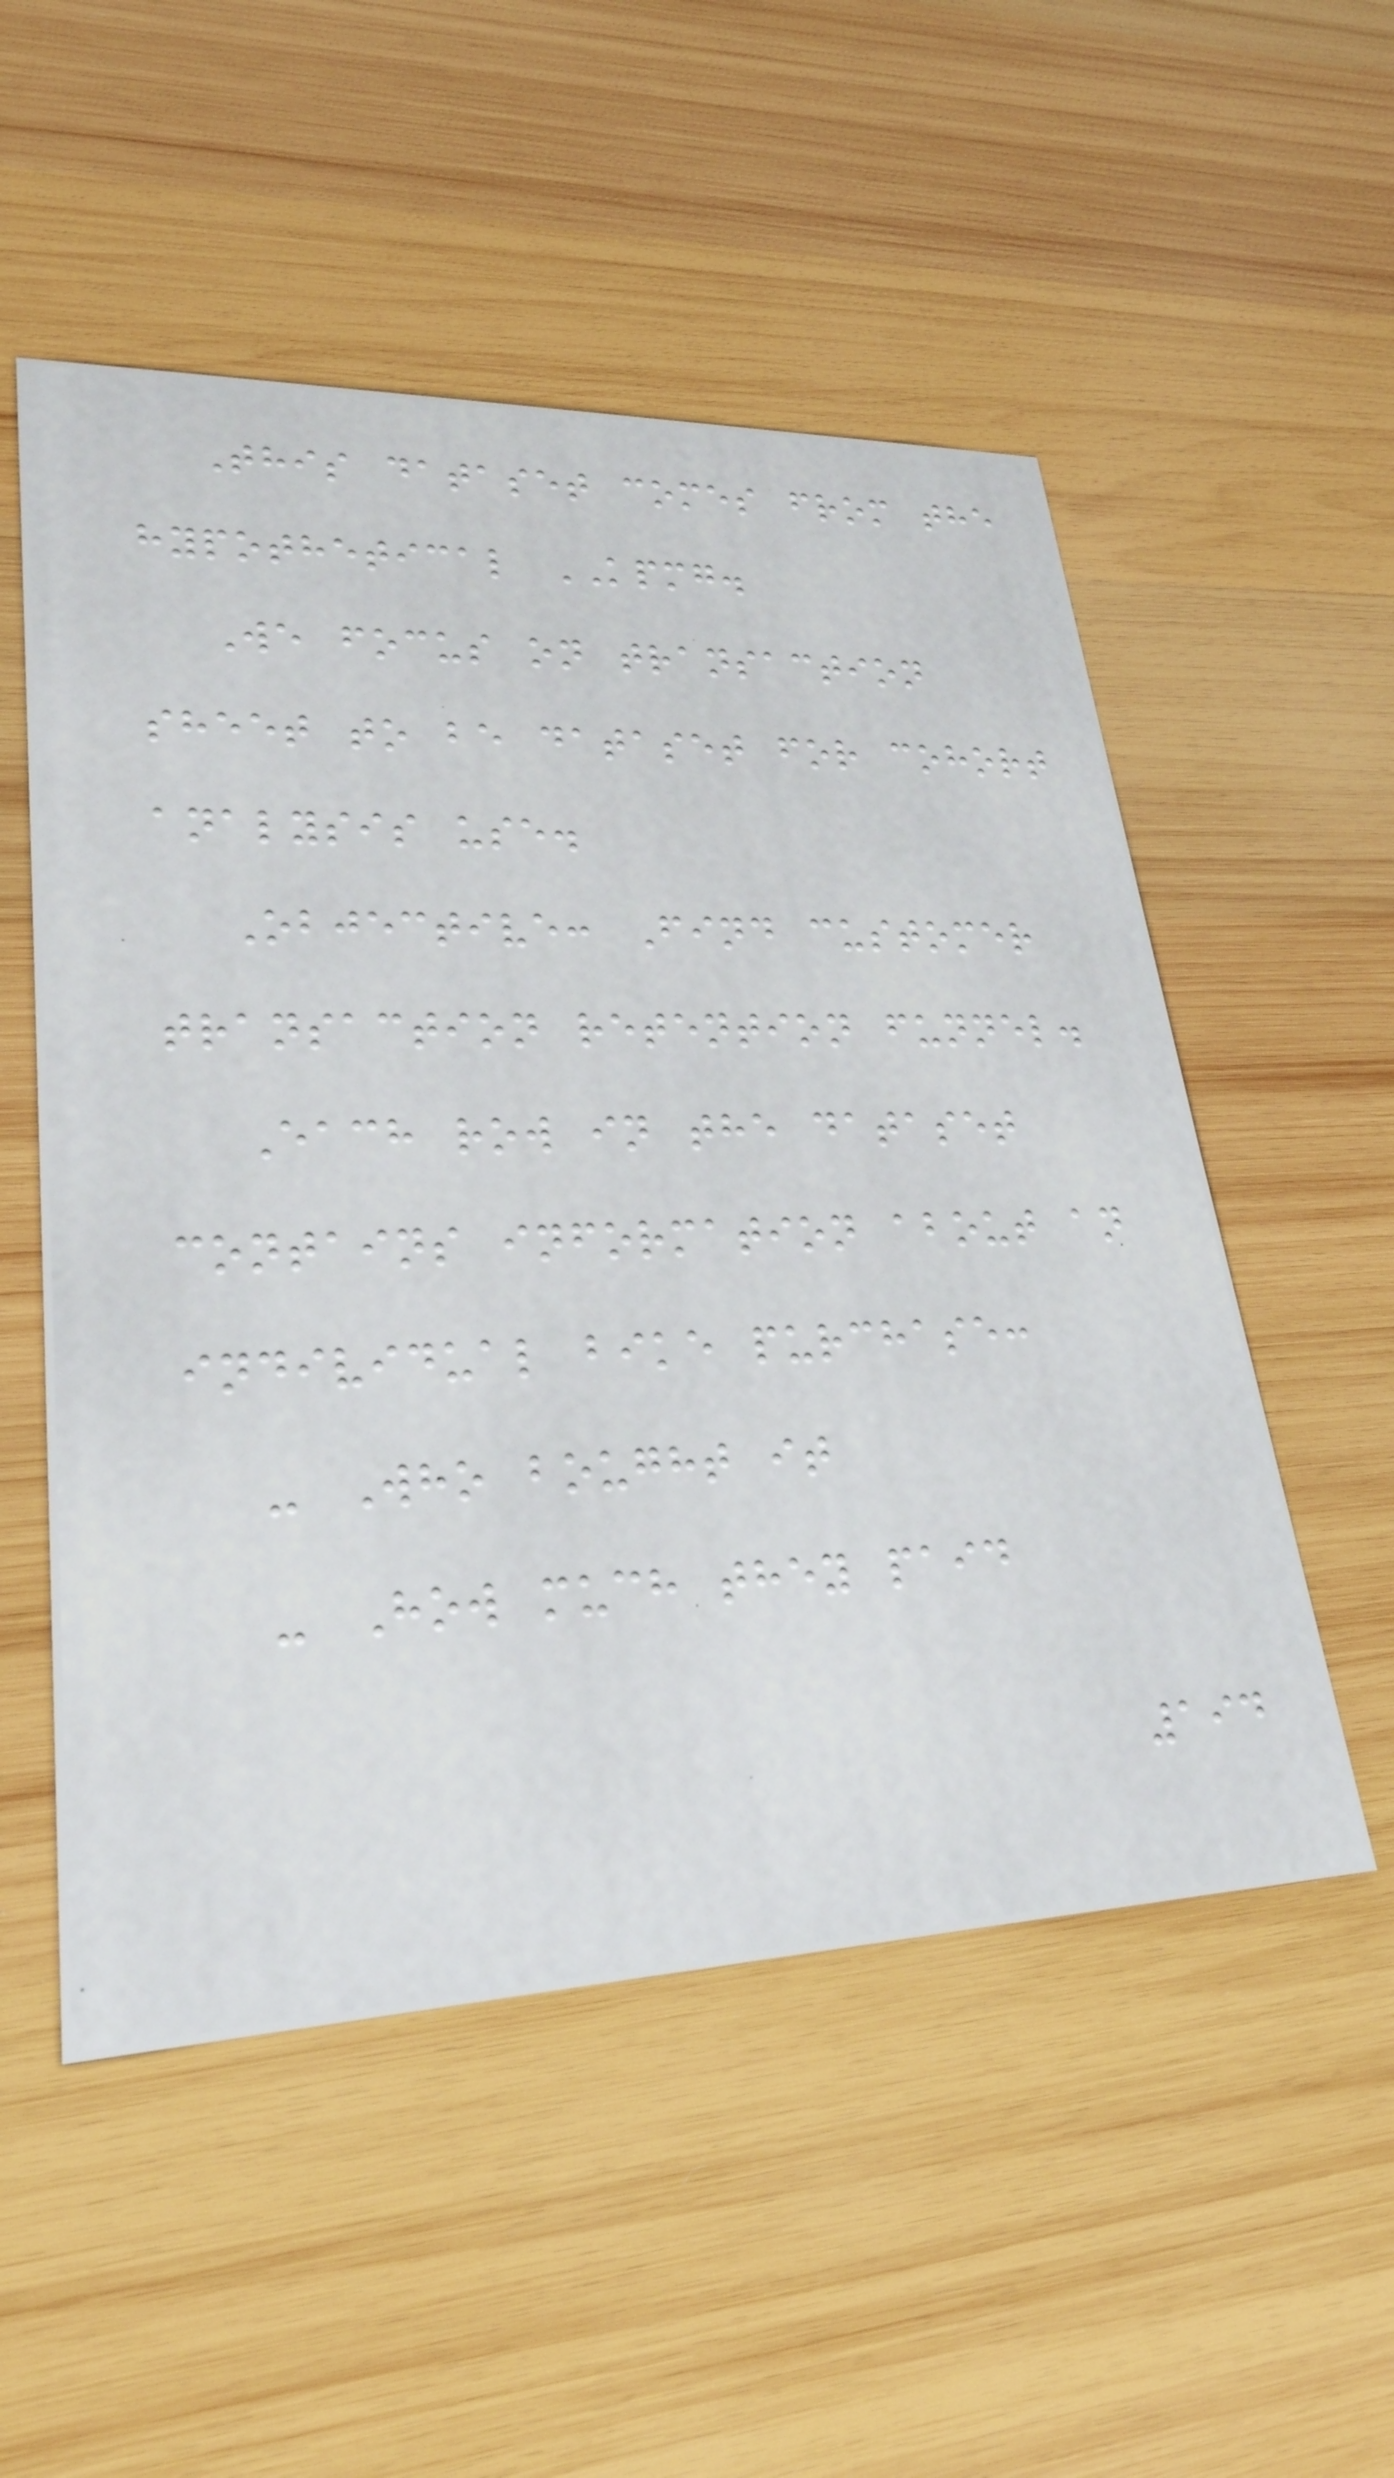This dataset comes from the
hypothetical KPMG.
We focus on transaction
sheet to be dataset for cohort
analysis use.
Objective: Find customer
transaction retention funnel.
Each row in the dataset
contains information about an
individual bike purchase:
- Who bought it
- How much they paid
194
